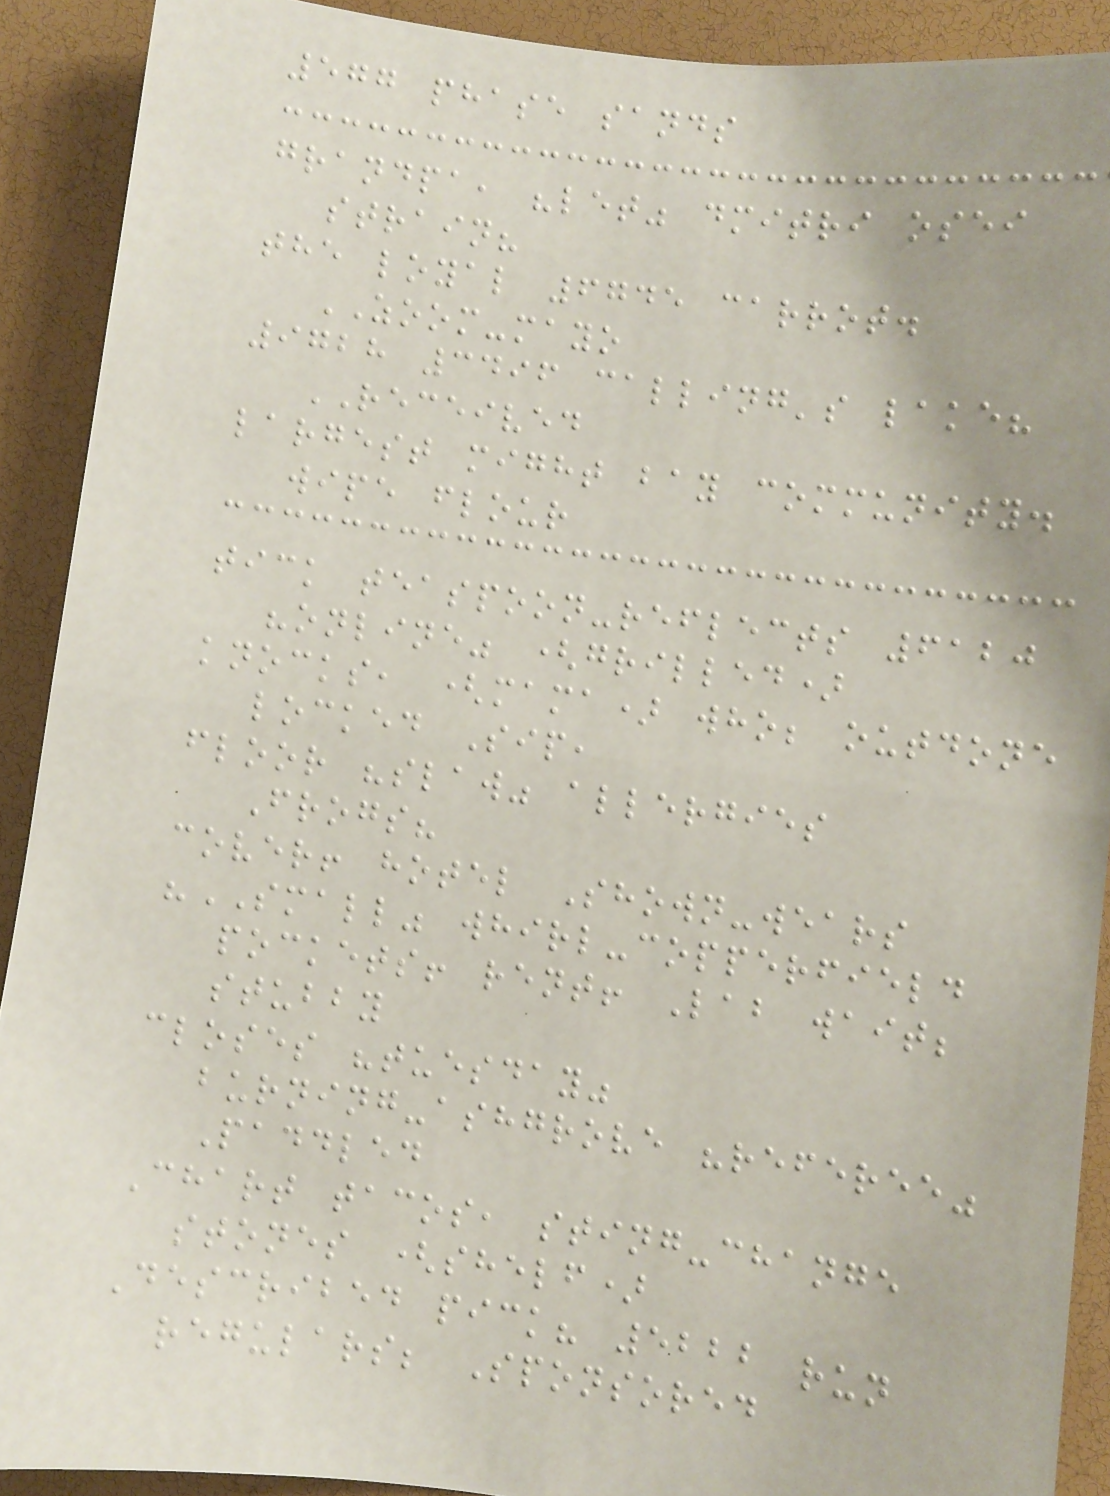577 phase sands
grandpa, "let" dmitri osei
strain?
the loyal 6745 carrot.
ZOOM-mayo
9728 3496 calling's lake?
RECEIVED
largest might bay community.
wipe flour
tick teaspoon-reflects 6120
"online" (grilled)
knocks, (mama) who; outdone
locked Sip,
floor "slaw" allergies
Frogs?
cover! hotel Shown-wears
"SMALL" whirl-copperfield
pockets! rent! Lab wait;
stubby
closes "tuesday"
burning-ashgrove "referee"
Paddled
Chart tacos, sting-change
stones (shelf)
Described pick? 5222 run
regulars; Sponsored
